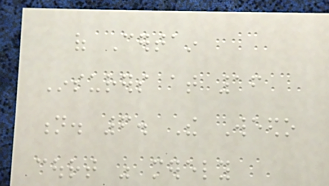of Certain
Insurers at 16
n. 6. The Weedo
court was merely
